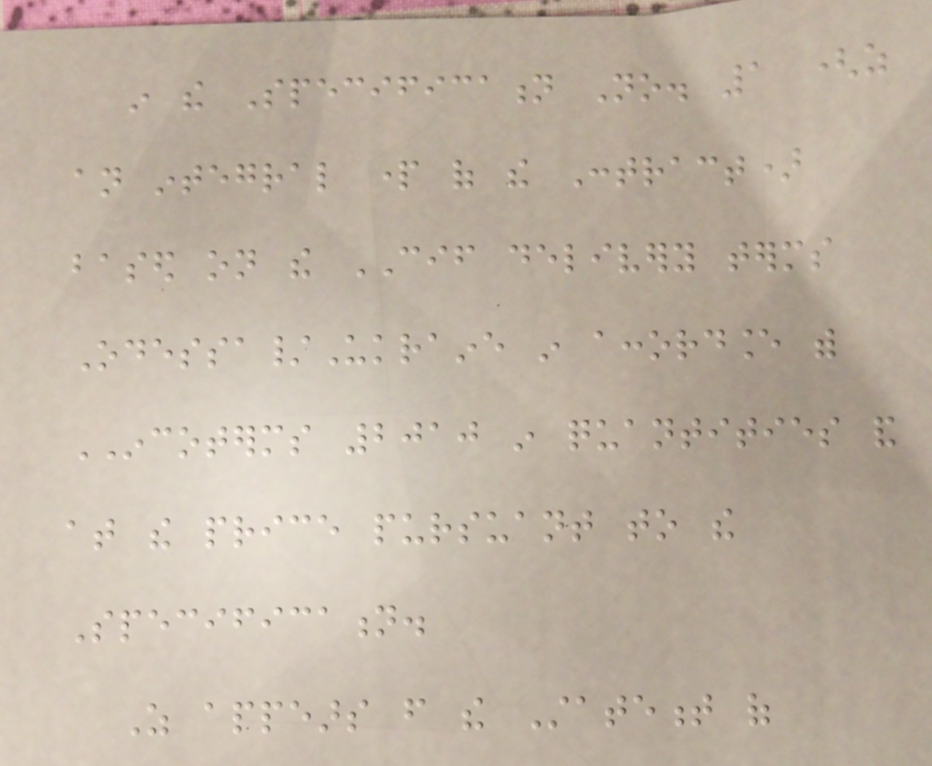in the Specification No. 1 (as
an integral part of the Contract)
based on the CIF delivery terms
Odessa/Ukraine in accordance with
INCOTERMS 2010 in quantities and
at the price pursuant to the
Specification.
As appears from the Statement of
